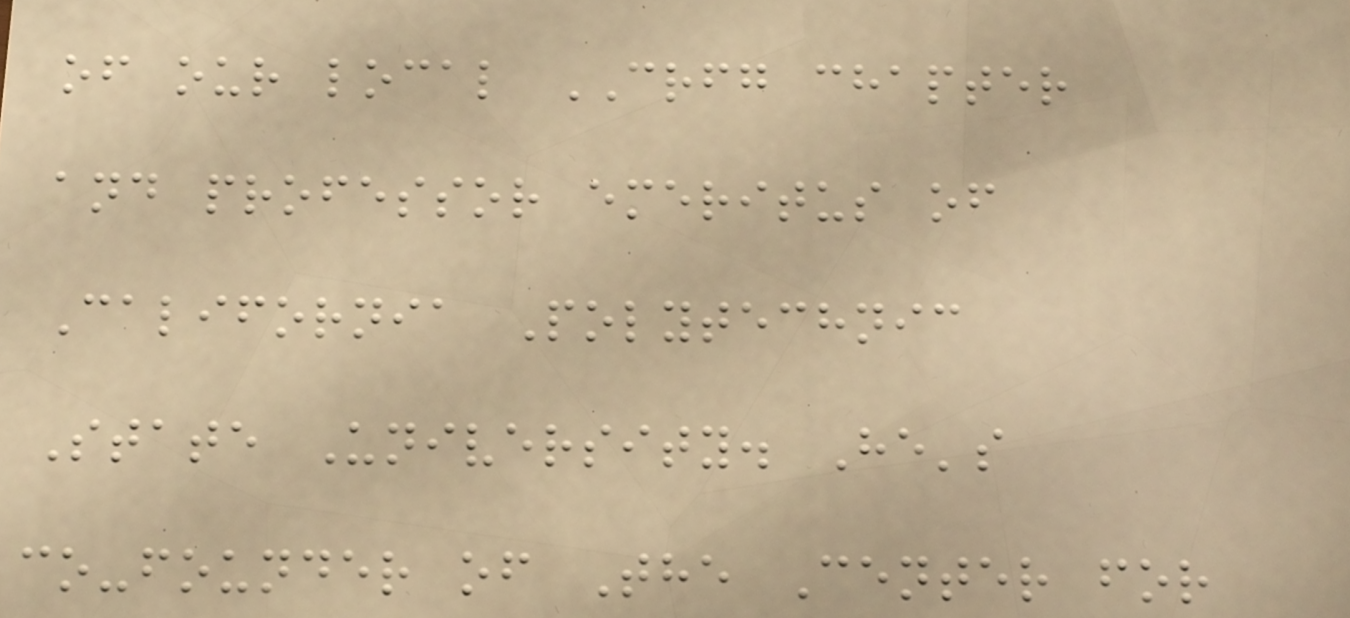of our local CRFG chapter
and professor emeritus of
California Polytechnic
State University. He's
co-founder of The Center for
